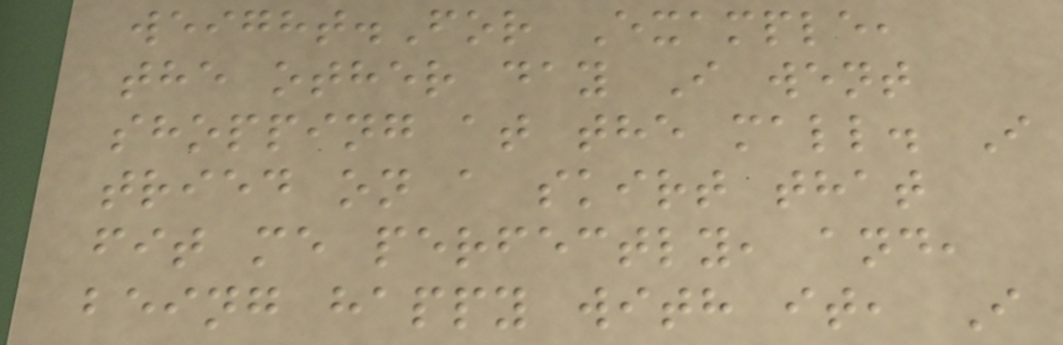weight.For Example,
the other day I went
shopping at the mall. I
tried on a skirt that
fit me perfectly, and,
being happy with it, I
